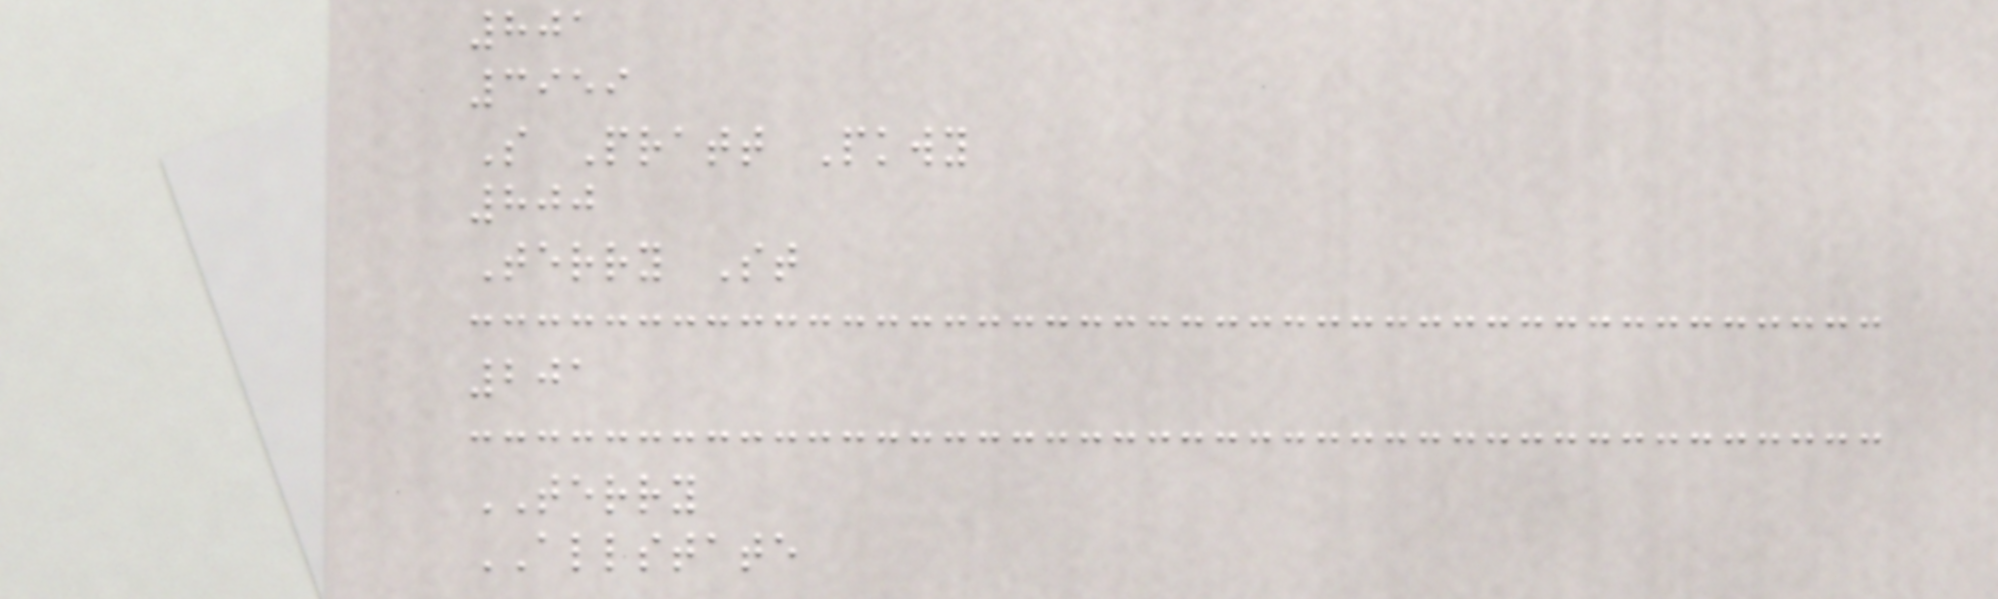801
3959
S Pratt Pkwy
800
Terry St
201
TERRY
ALLSTATE
